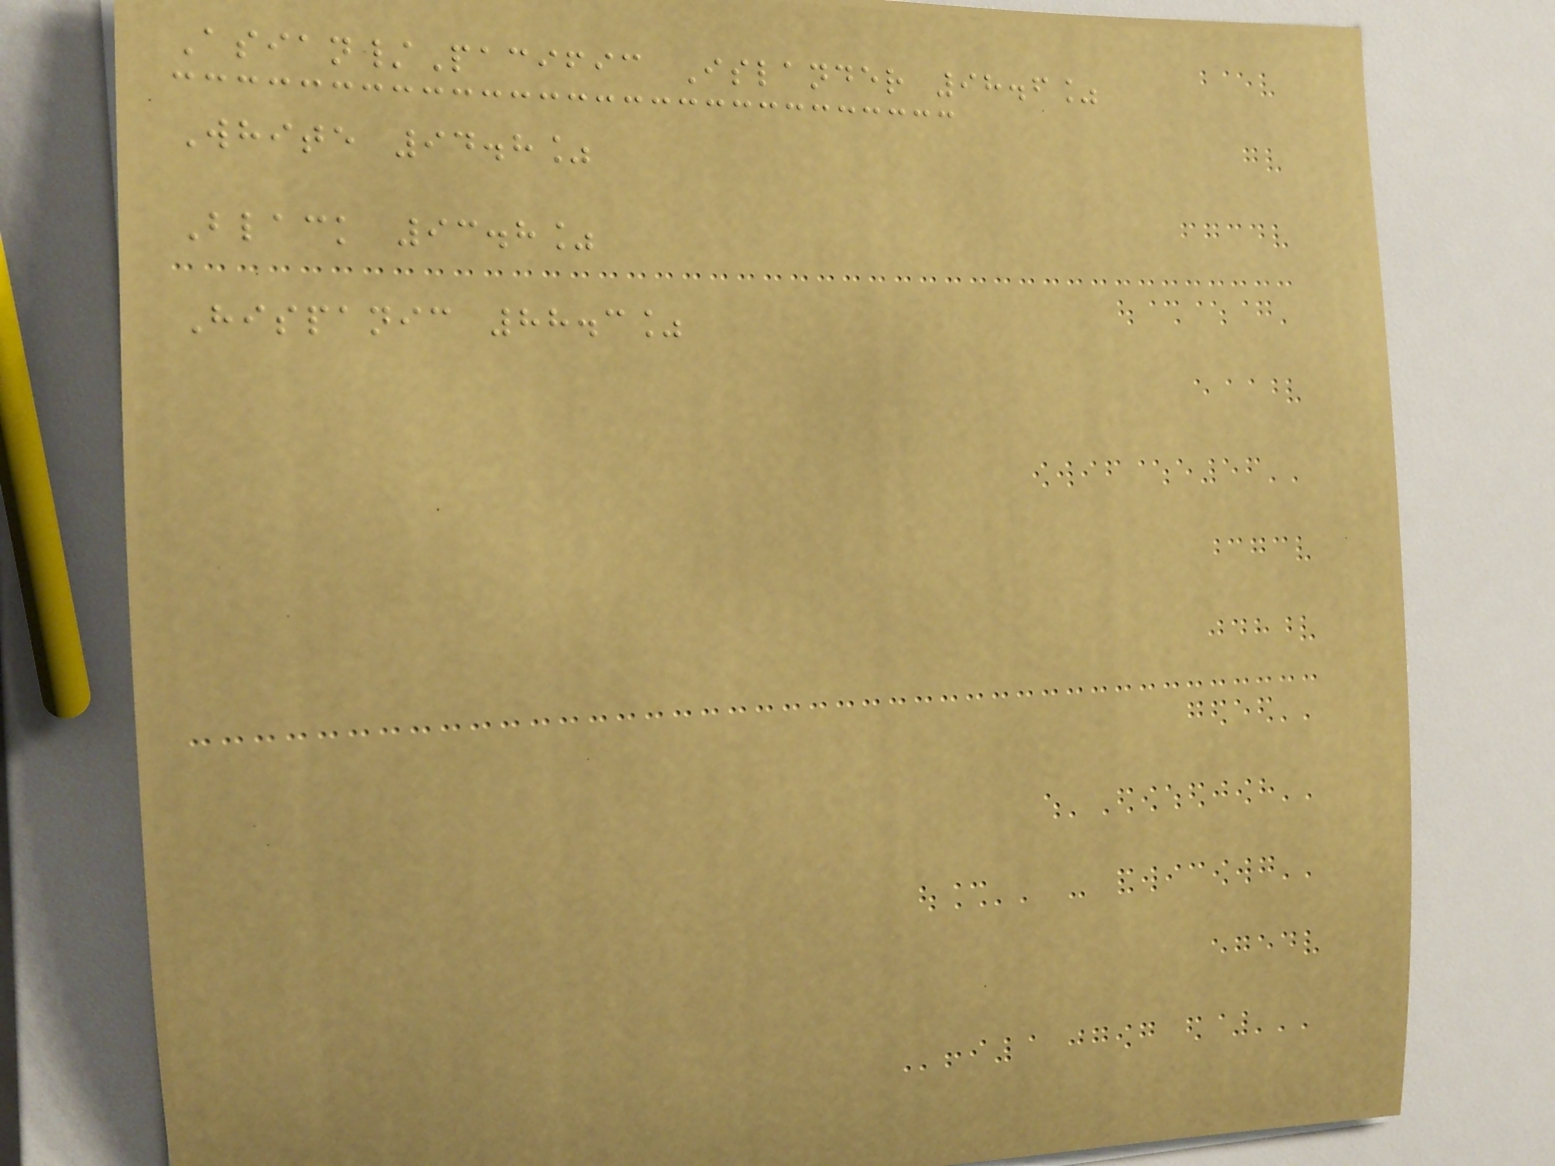Asian/Pacific Islander 98.6%
White 94.8%
Black 93.8%
Hispanic 88.3%
